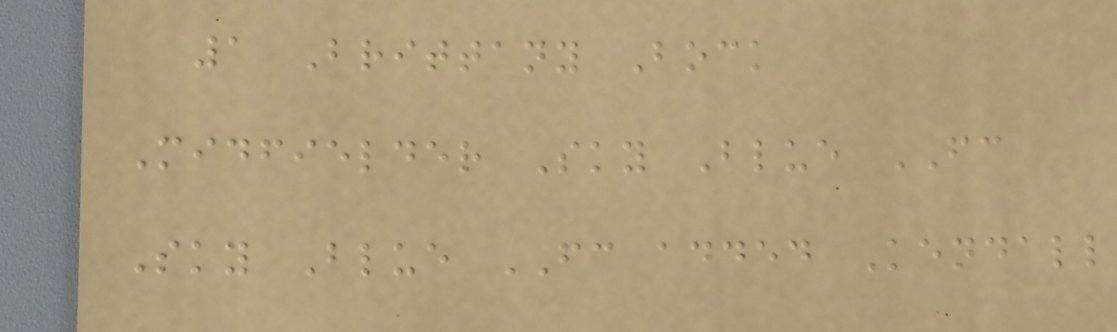1 Brittany Bock
Midfielder Sky Blue FC
Sky Blue FC added Kendall
